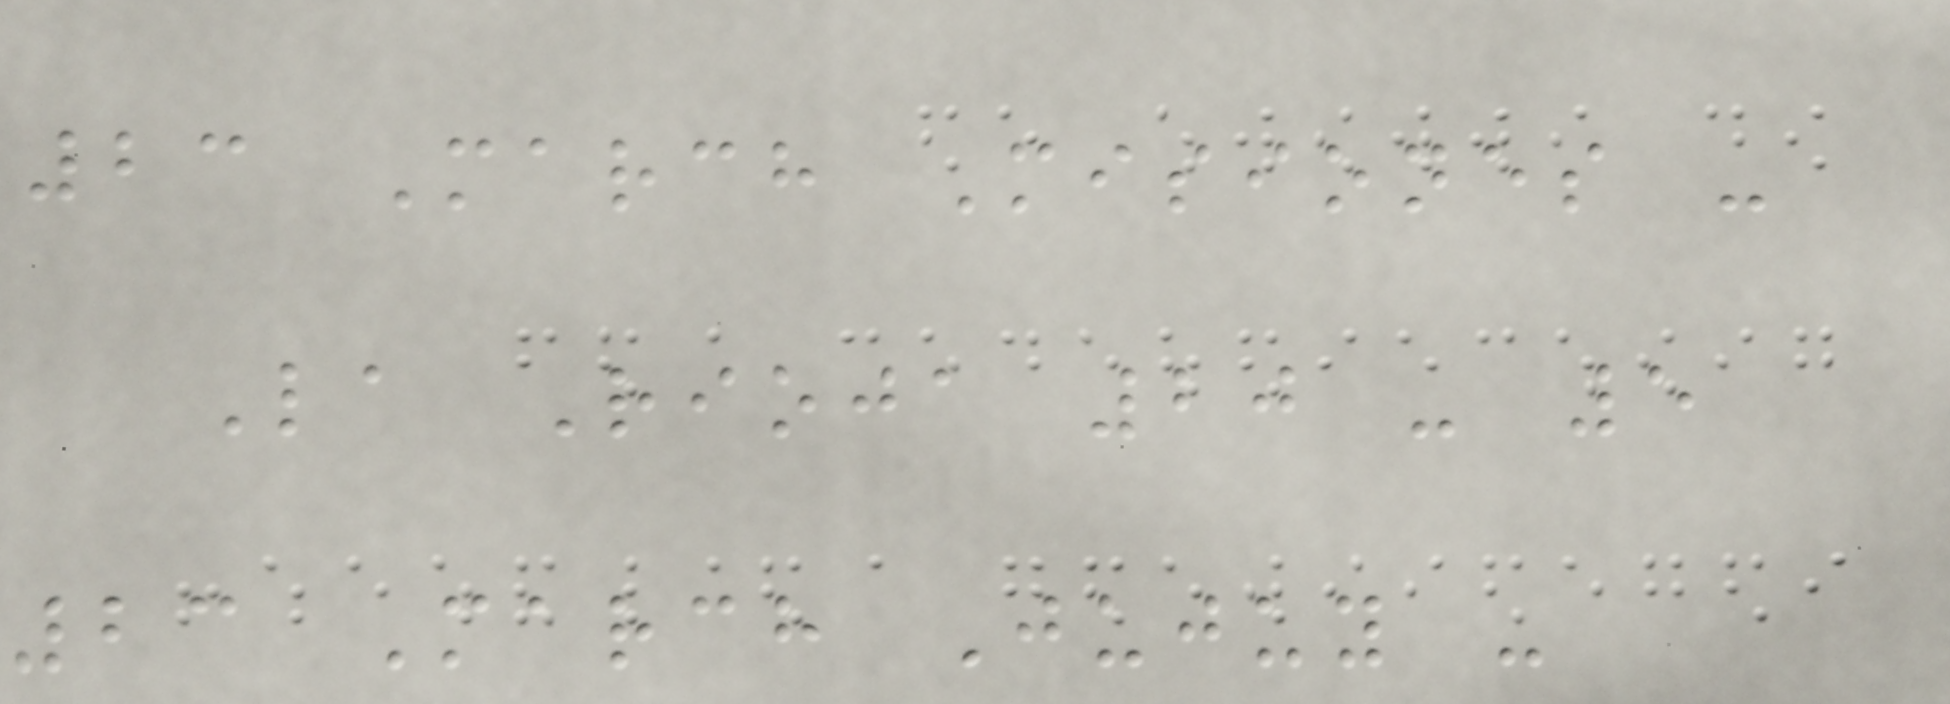23 March Misiones -
La Rioja 20 - 5
23 March Jujuy -
